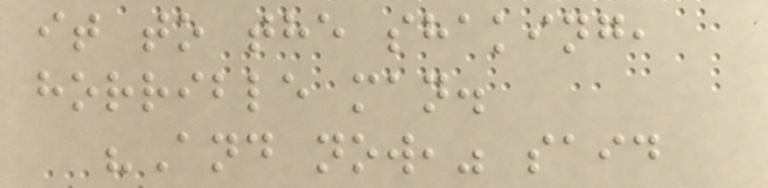it to the shaking,
horrible man.
"And now," said
